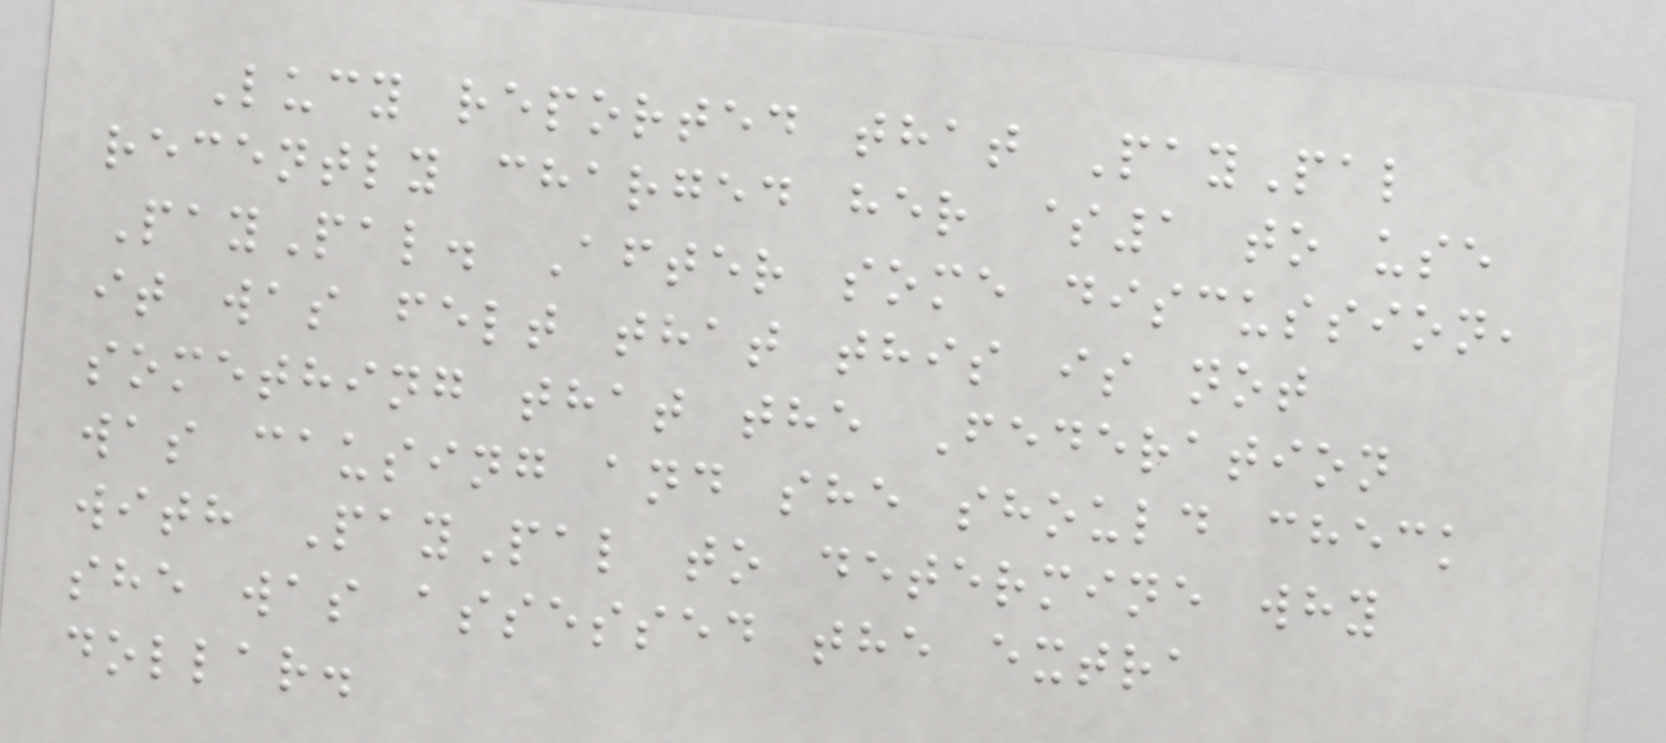Lucy reported that PayPal
recently charged her $1 to use
PayPal. After some discussion,
it was felt that this is not
something that the Federation
was causing and she should check
with PayPal to determine why
she was assessed the extra
dollar.
